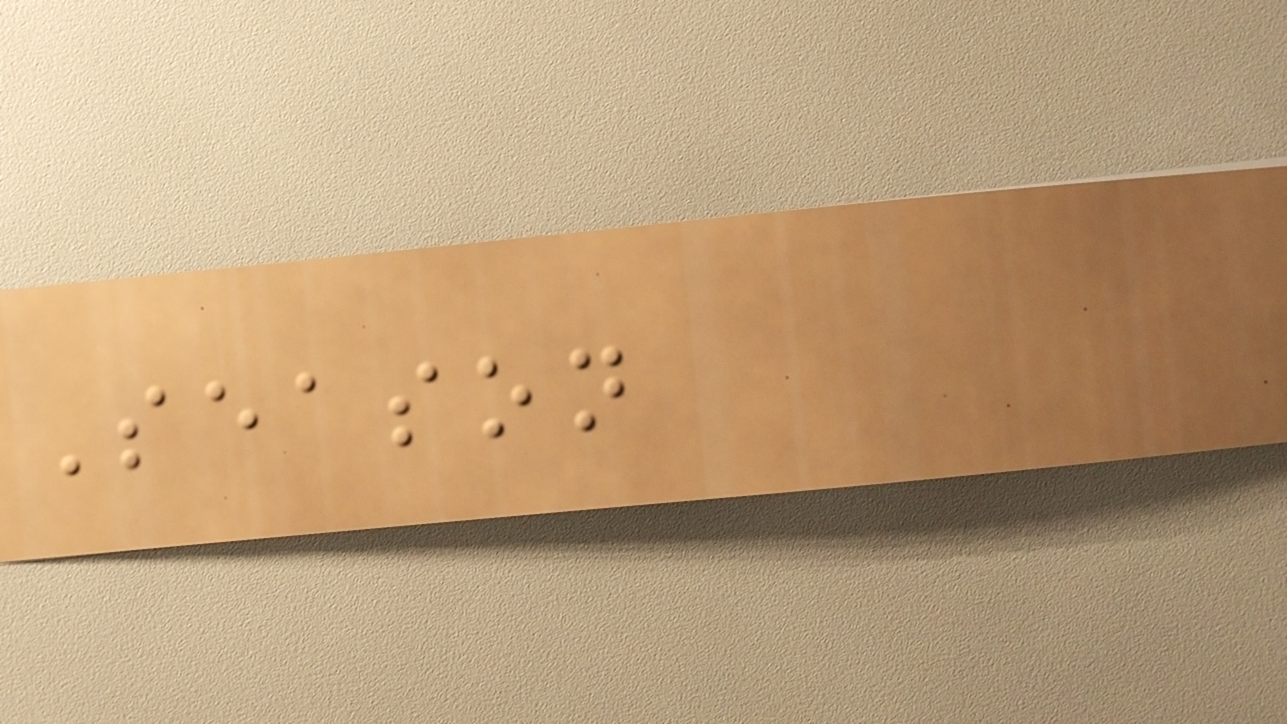Season
